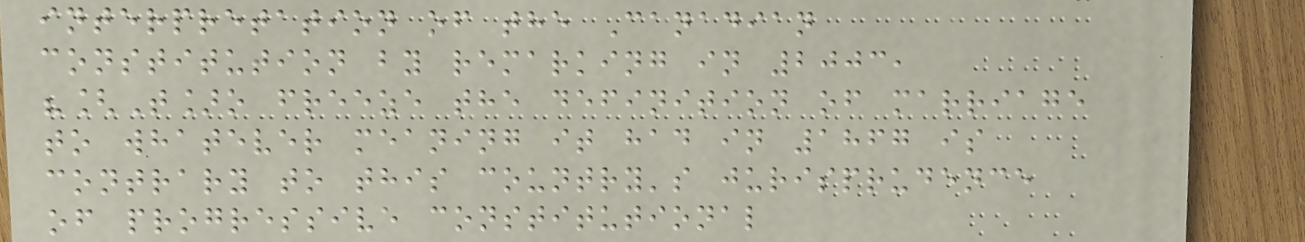interpretation of the Canadian
constitution by remarking in 2003,
"[T]o freeze the definition of marriage
to whatever meaning it had in 1867 is
contrary to this country's jurisprudence
of progressive constitutional
